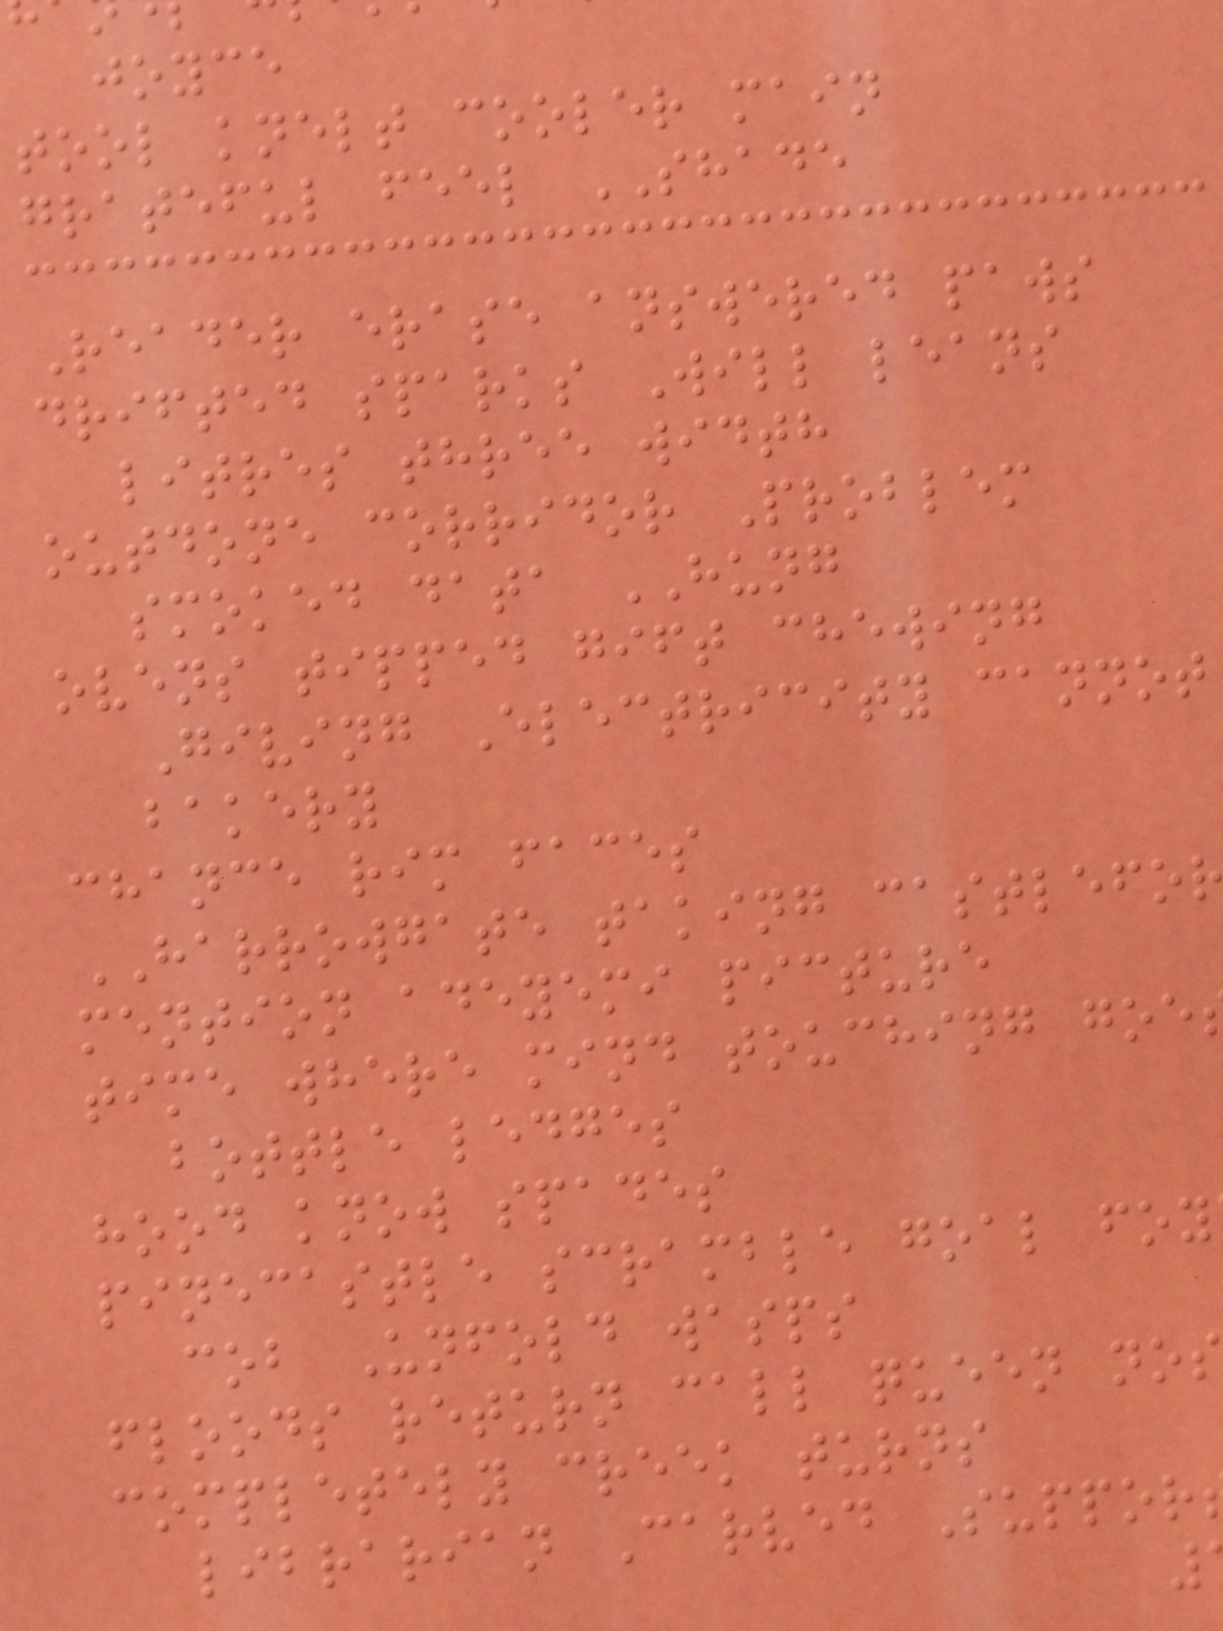joyce
tool knelt cooler main
grateful feel SHADE
Reader erase answered paws
drifted sparks Will leans
litres three width
outdone corridor Problem
smoked data HUNG
ovens tipped gift chewing
Giving Electricity cannot
bakery
chance rim faces
HARROWGATE taking castlefo
mention adeyemi picture
time where mind touching goe
bottle ledges
hood know spades
pinecastle scramble goal foy
cob Unfold wasps
floods return call queen no
completely creek turns
librarian Carved Suppor
